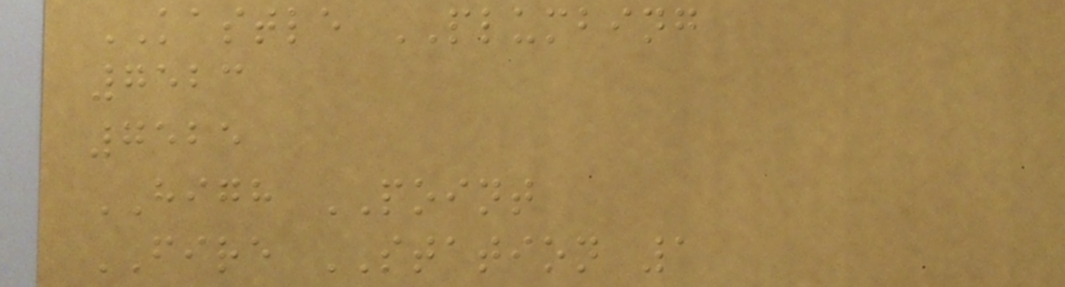KASTLE PLUMBING
7523
7525
HIGH POINT
FIRE STATION 1
